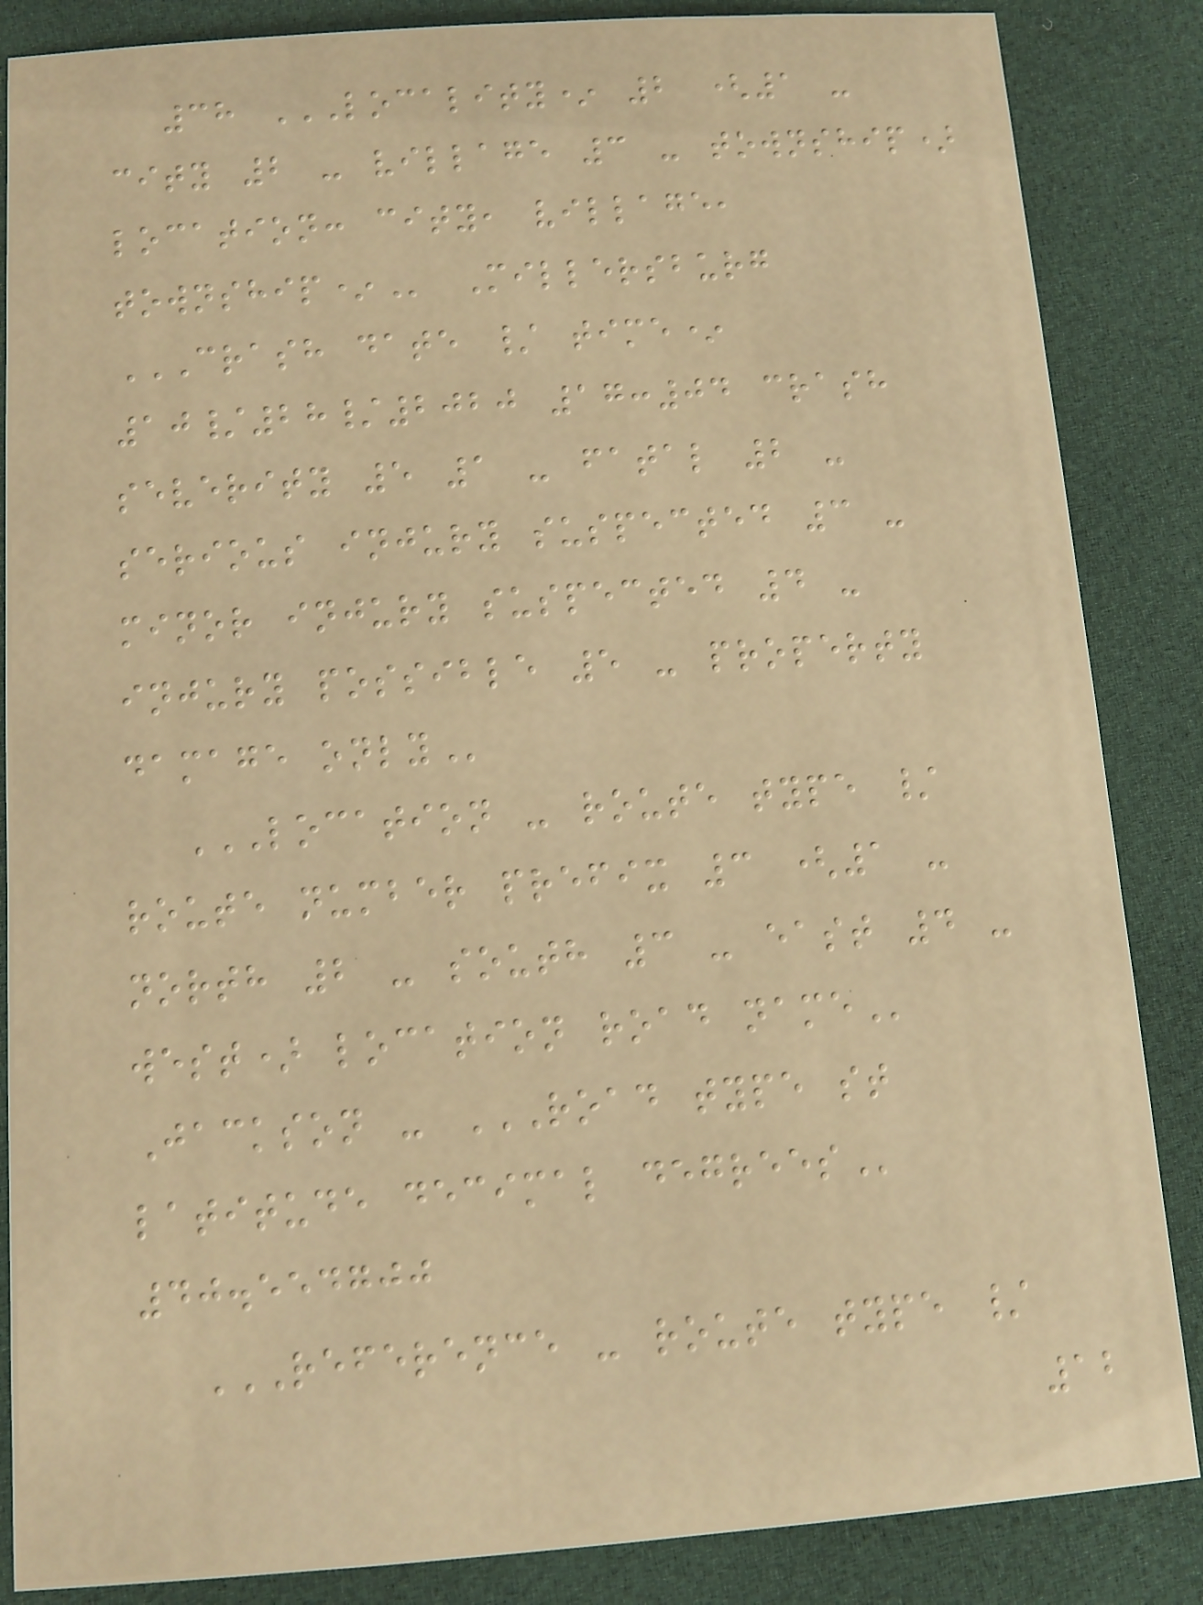38 LOCALITY* 2 (1 -
CITY 2 - VILLAGE 3 - TOWNSHIP)
LOCATION: CITY, VILLAGE,
TOWNSHIP* Millersburg
CRASH DATE / TIME*
10/28/2020 17:04 CRASH
SEVERITY 5 1 - FATAL 2 -
SERIOUS INJURY SUSPECTED 3 -
MINOR INJURY SUSPECTED 4 -
INJURY POSSIBLE 5 - PROPERTY
DAMAGE ONLY
LOCATION - ROUTE TYPE /
ROUTE NUMBER PREFIX 3 (1 -
NORTH 2 - SOUTH 3 - EAST 4 -
WEST) LOCATION ROAD NAME
Jackson - ROAD TYPE ST
LATITUDE DECIMAL DEGREES
40.554700
REFERENCE - ROUTE TYPE /
12
